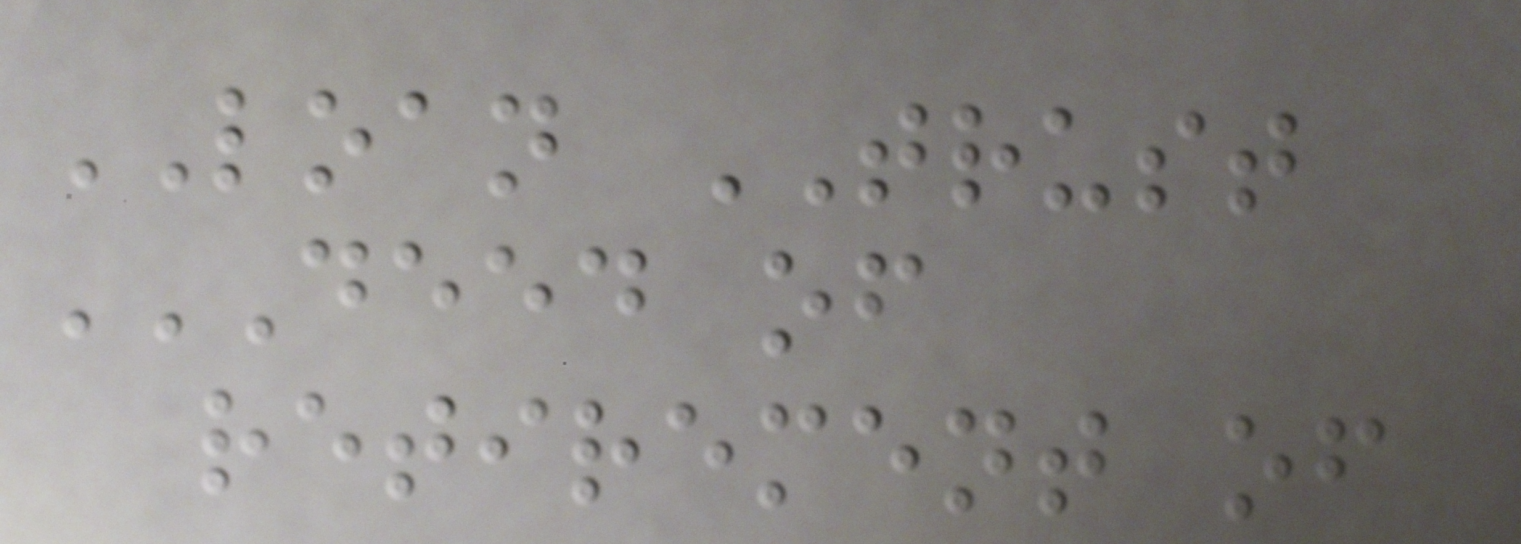LOAN TRUST
DEED OF
RETIREMENT OF
